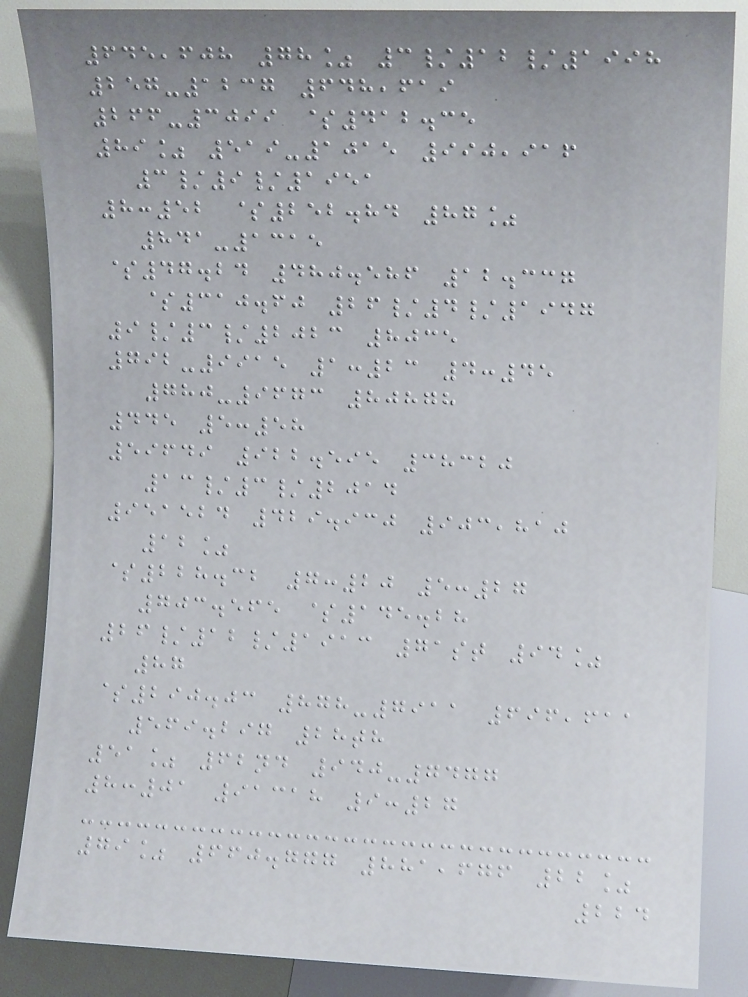645,608 78% 3/12/1998
257-1237 648,619
266-3099 $412.35
89% 519-1015 990,916
3/9/1951
8:52 $252.84 87%
841-1315
$47.24 480.586 12.337
$310.60 26/4/1947
9/3/2023 8035
792-9915 1:23 4:45
780-9673 80878
445 5:58
59649 922.595 38320
13/3/2014
951524 429.930 903,810
12%
$228.32 7:20 5:27
703.565 $145.28
26/12/1913 71st 94%
87
$290.03 878-7911 696,611
569.297 28th
51% 62nd 940-7477
8:01 91318 9:27
79% 660.777 881,676 22%
224
